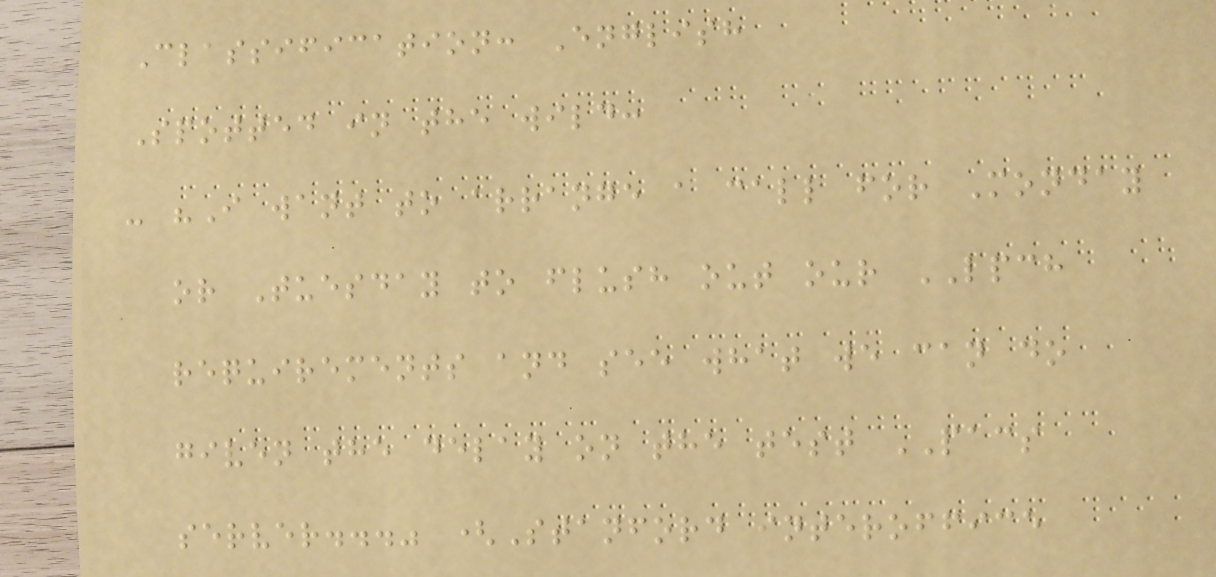Classification: English
Spotted in the wild:
- "I want to arrange a call for Monday
or Tuesday to flush out our LPCH
requirements and see what we can do
given the delay on the test PACS
server..." (Stanford interoffice
